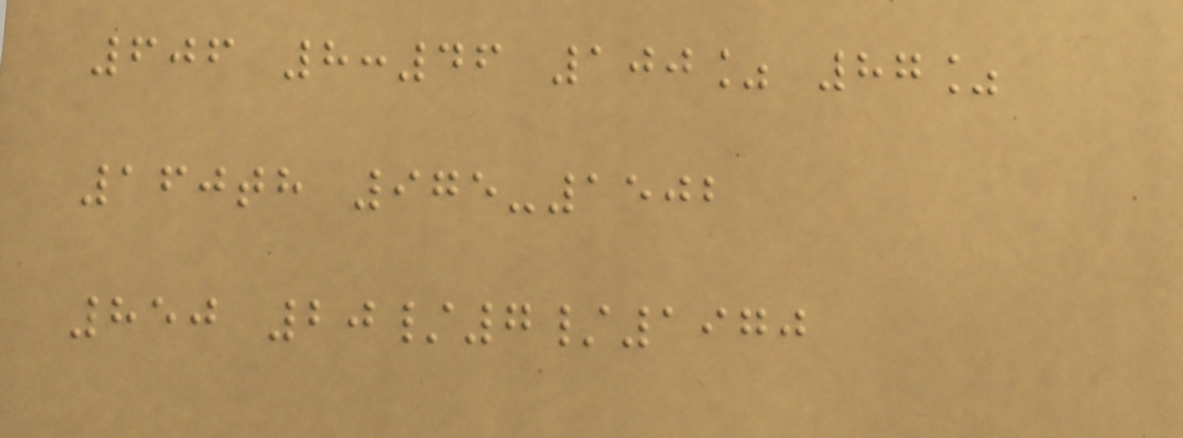606 8:46 100% 87%
160th 975-1502
850 20/7/1970
